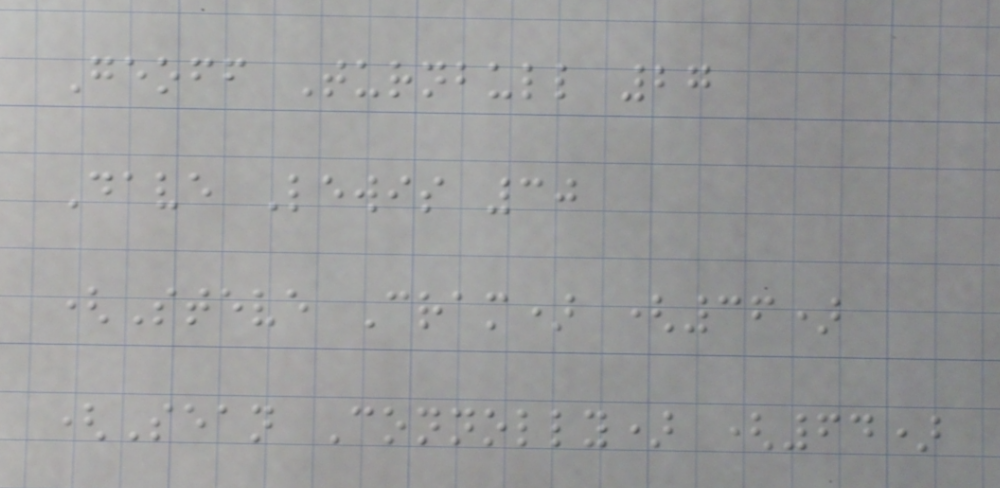Geoff Turnbull 27
Dave Lewis 30
(Steve Cram) (36)
(Sean Connolly) (64)
